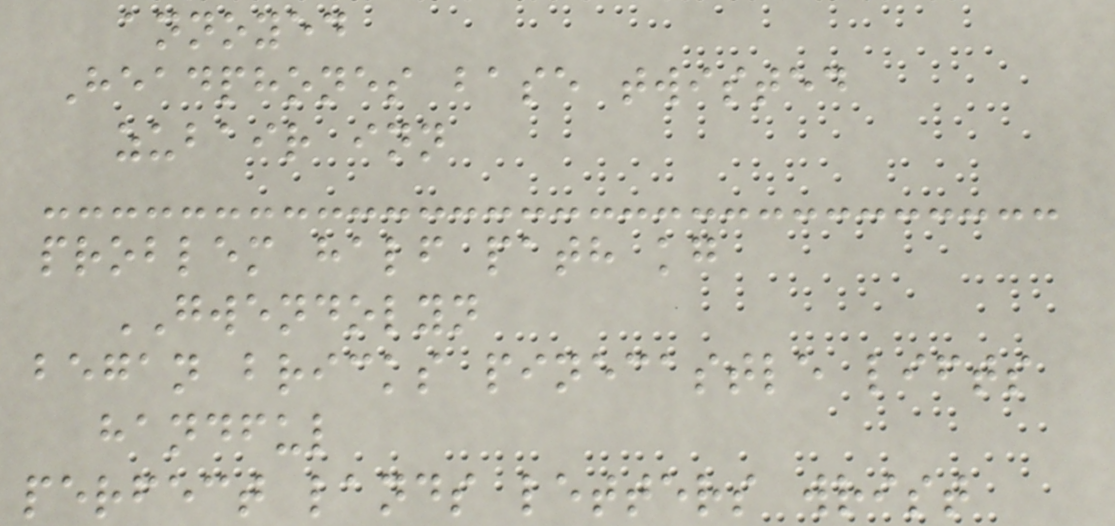annoyed
Headphones base twisted
zubair inn
problem half path kg
GWENDOLYN
began bricks pinecastle lifts
handful
perfect lands letters wrist
